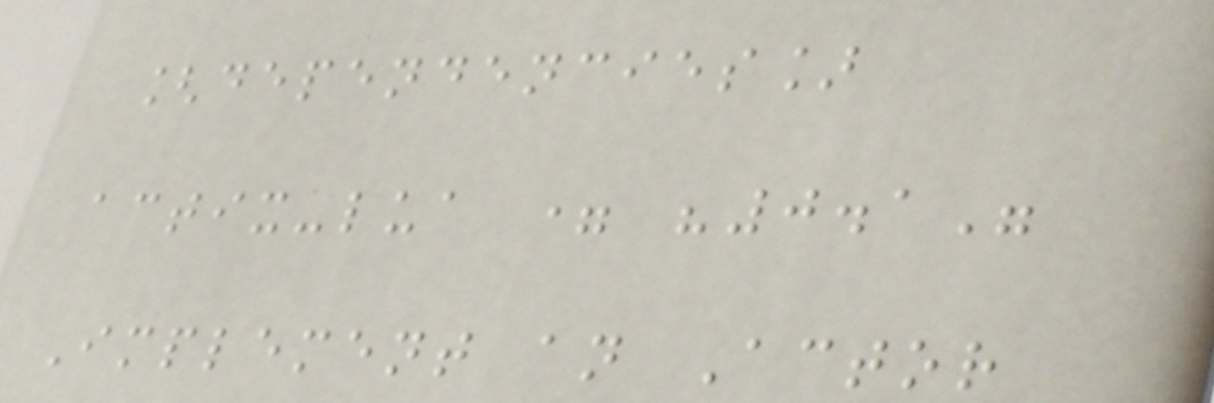[dependencies]
actix-lua = "0.1"
Implement an Actor
